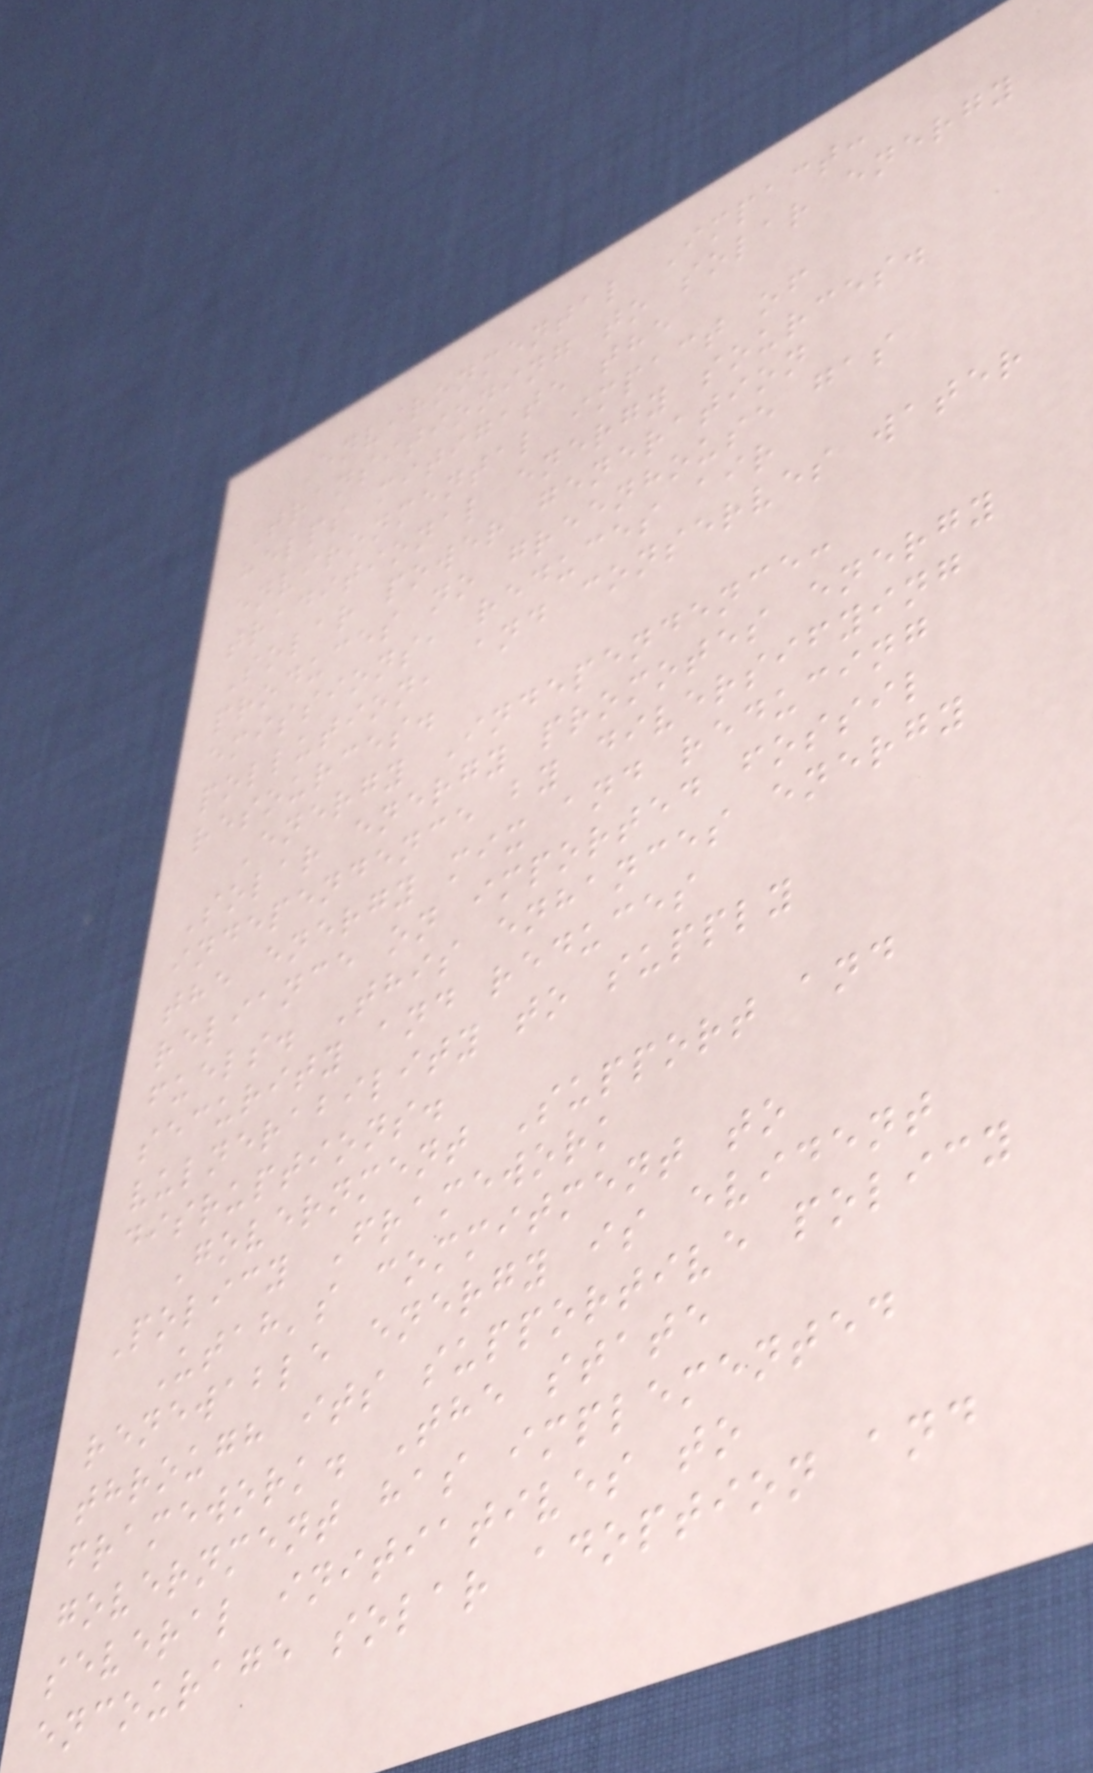Environmental Impact:
Transitioning to solar energy
helps mitigate the
environmental impact of
traditional energy sources.
Solar power generation
produces no greenhouse gas
emissions, reduces air
pollution, and conserves water
resources.
Energy Independence:
Solar energy promotes energy
independence by diversifying
the energy mix and reducing
reliance on imported fossil
fuels. This enhances energy
security and reduces
vulnerability to supply
disruptions.
Government Support and
Policy Framework
Utah's commitment to
renewable energy is evident
through its supportive policy
framework. The state
government has implemented
several initiatives to
encourage solar adoption and
